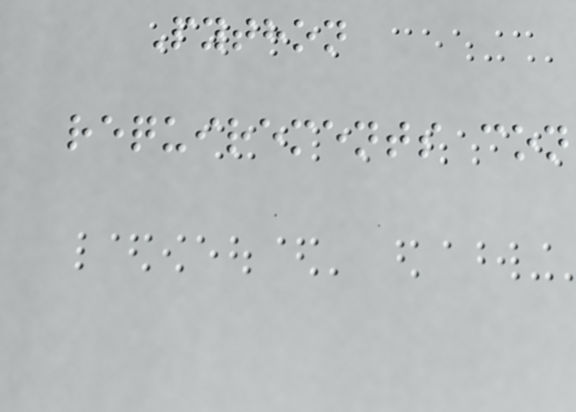Python
requirements con
